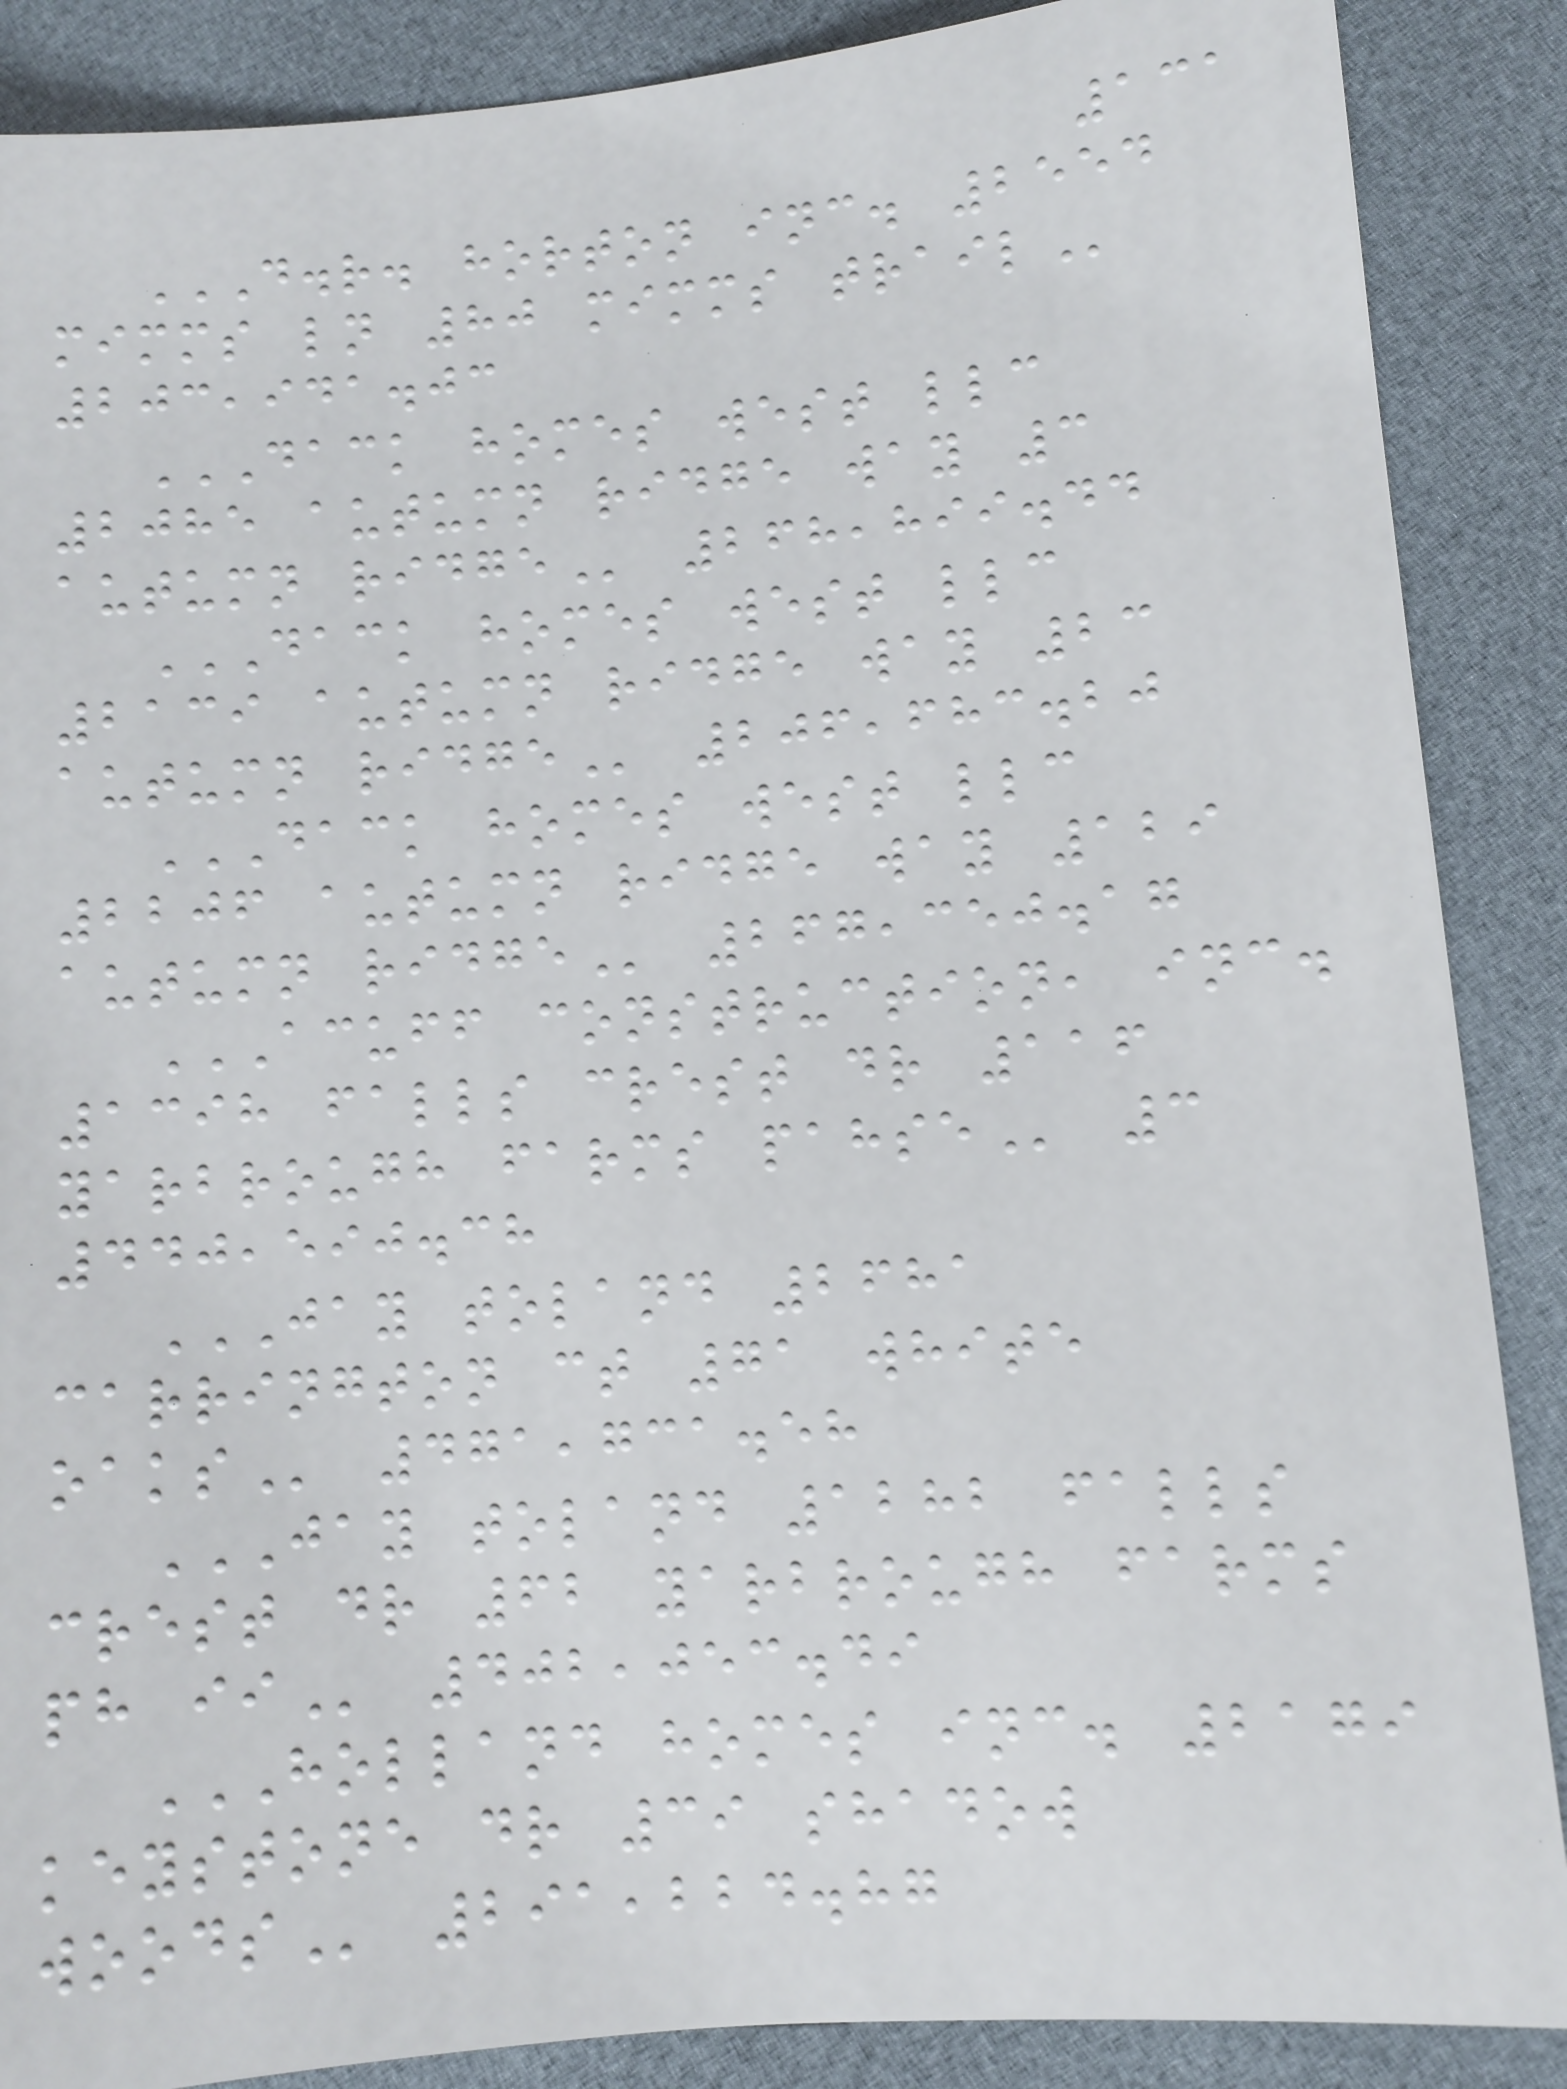131
D.R. HORTON INC. 2554
MIMMS LN 80 MIMMS TRAIL
203,941.03
DACK HOMES WEST LLC
2085 AUTUMN RIDGE WAY 3
AUTUMN RIDGE 268,899.44
DACK HOMES WEST LLC
2139 AUTUMN RIDGE WAY 23
AUTUMN RIDGE 206,683.20
DACK HOMES WEST LLC
2206 AUTUMN RIDGE WAY 129
AUTUMN RIDGE 267,350.17
ACUFF CONSTRUCTION, INC.
1398 FALLS CREST DR 116
YARBROUGH FARMS PAHSE 3
440,590.38
JAY TOLAND 2681
CARRINGTON CT 71 WHITE
OAKS 471,731.58
JAY TOLAND 1282 FALLS
CREST DR 62 YARBROUGH FARMS
PH II 402,053.49
HOLLAND HOMES INC. 2179
KEYSTONE DR 39 SHADOW
WOODS 291,224.87
